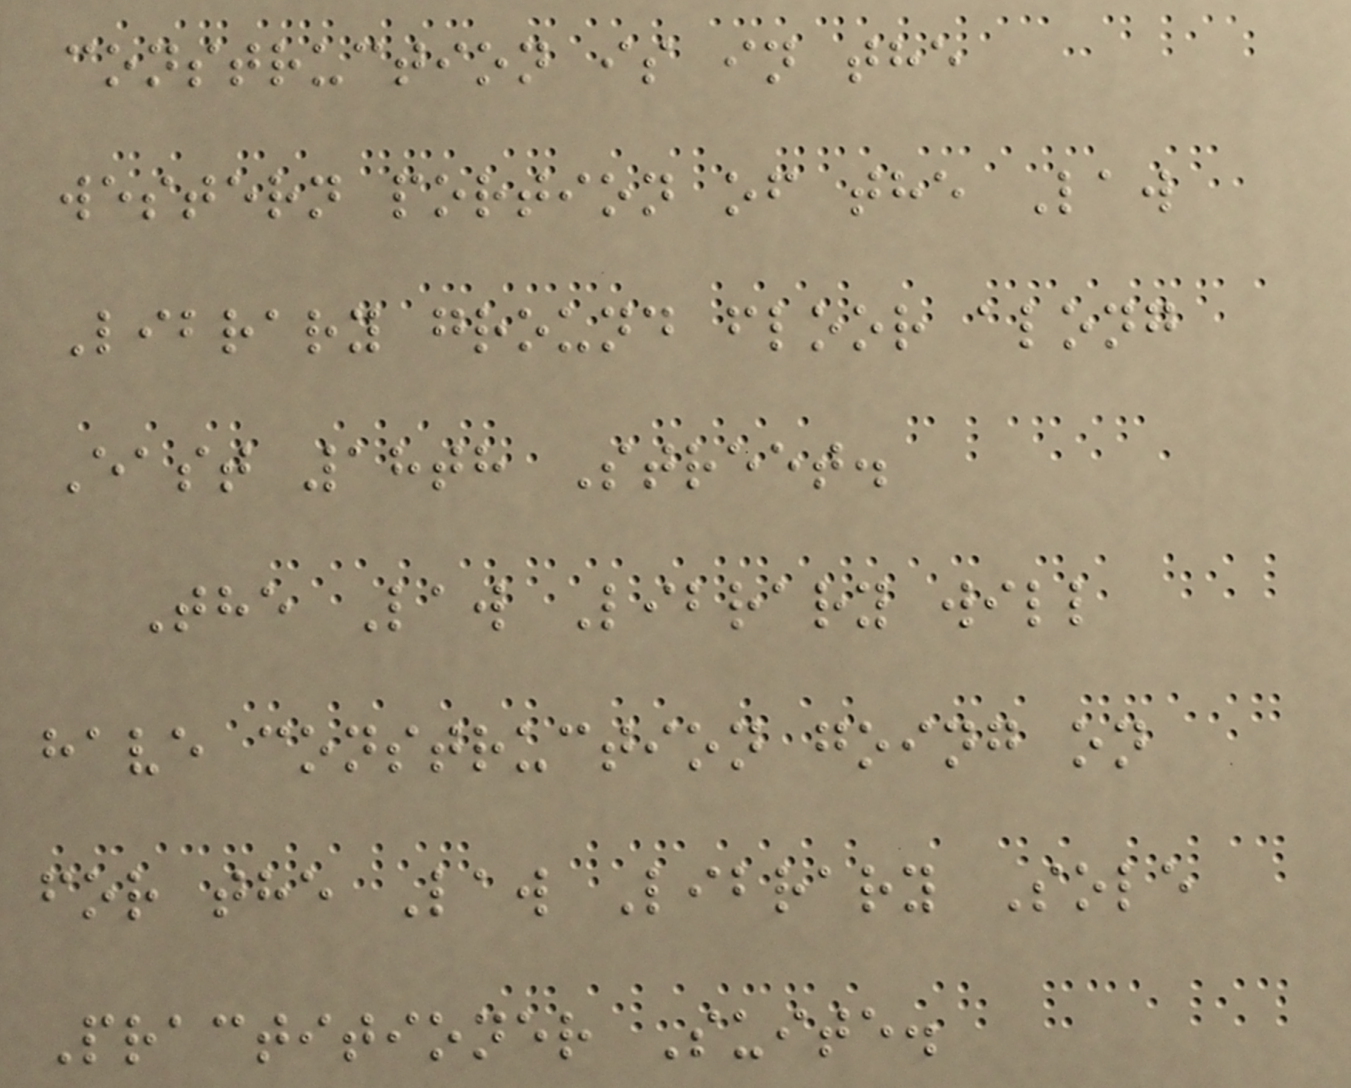construction is in the
western portion of the Law
Library ground floor along
East 18th Street.
The Law Library will
have construction going on
for the Law Library Sole
Practitioner Suite.
